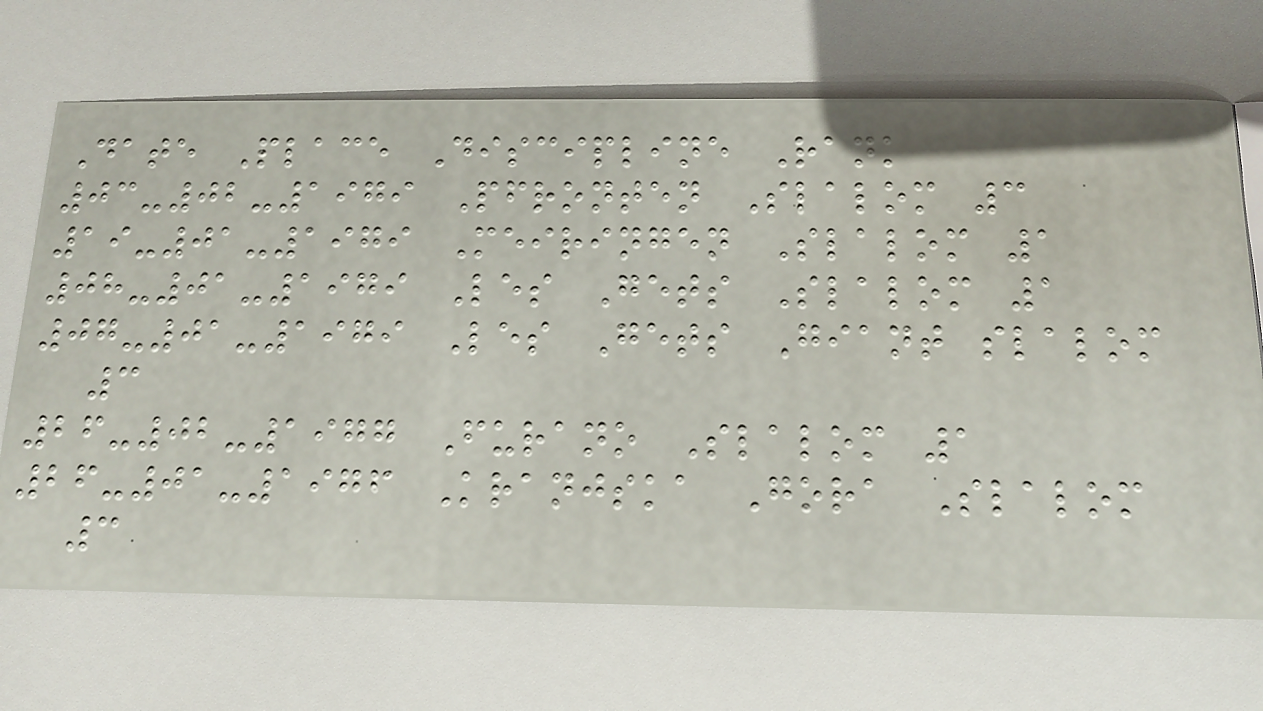Date Place Discipline Rank
03-02-1979 Pfronten Slalom 3
19-01-1979 Meiringen Slalom 1
08-01-1979 Les Gets Slalom 1
07-01-1979 Les Gets Giant slalom
3
26-02-1977 Furano Slalom 1
26-01-1976 Kranjska Gora Slalom
3
